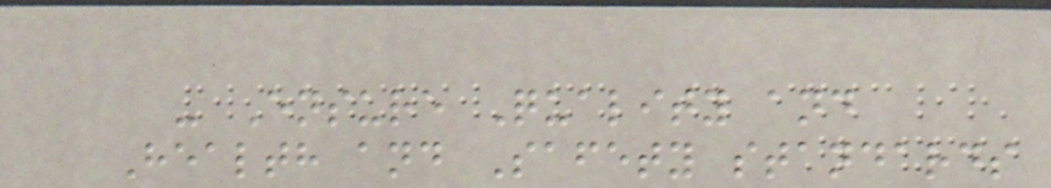- Ensure Quality and
Health and Safety standards
